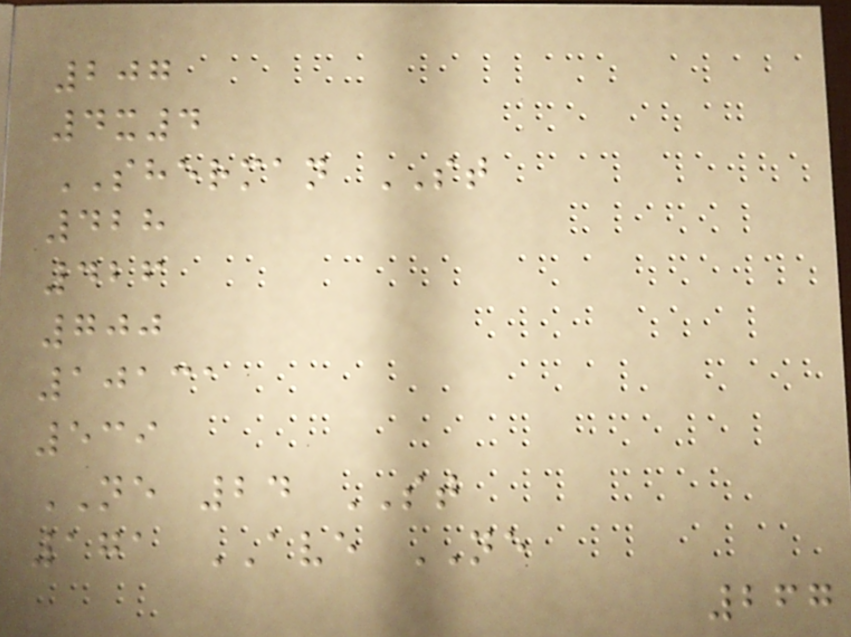207
4x4
SHERMAN ST
428
426
700
10131
539
NE 24 ST
171 AVE NE
267
